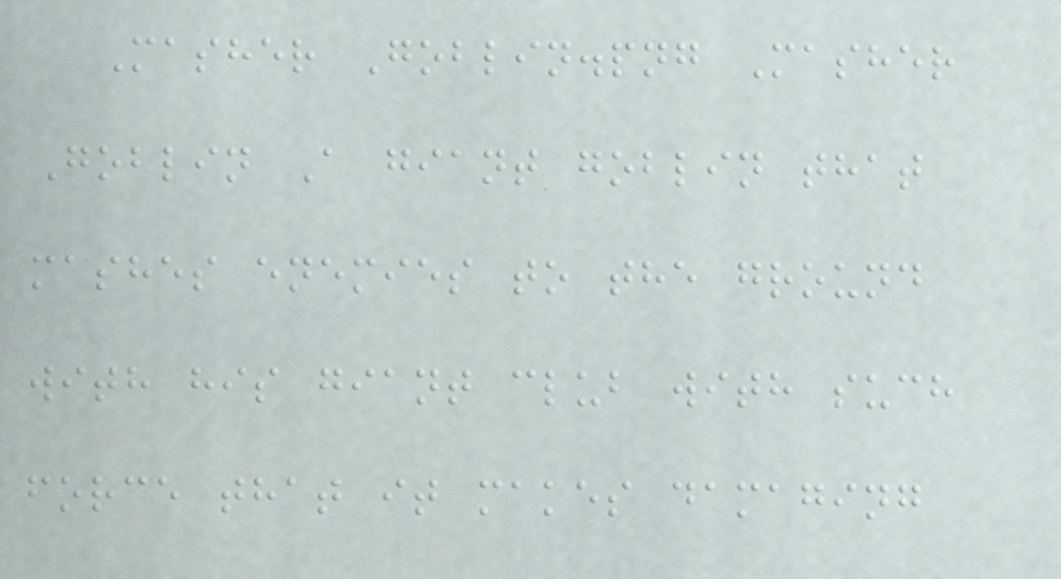Masher Goblin.png Masher
Goblin A giant goblin that
mashes enemies to the ground
with his giant club with such
force that it makes damaging
